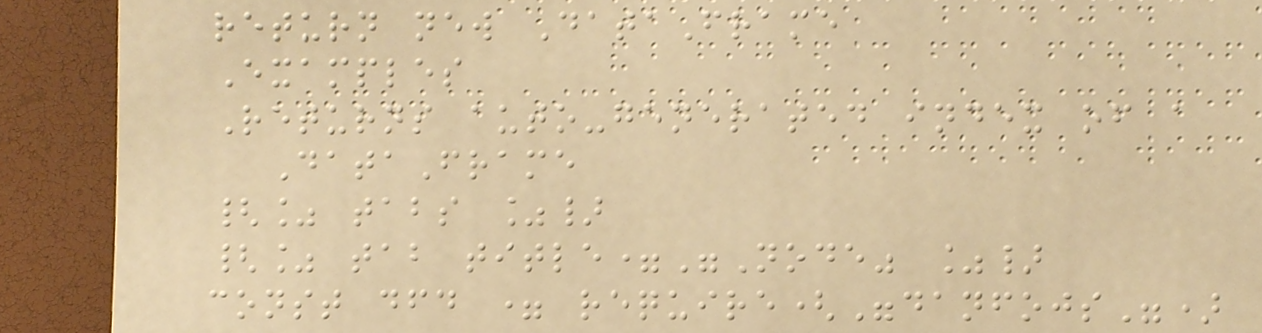return new DataFrame
Examples
Returns auto-generated index of a
DataFrame
{% tabs %}
{% tab title="Node" %}
const dfd = require("danfojs")
